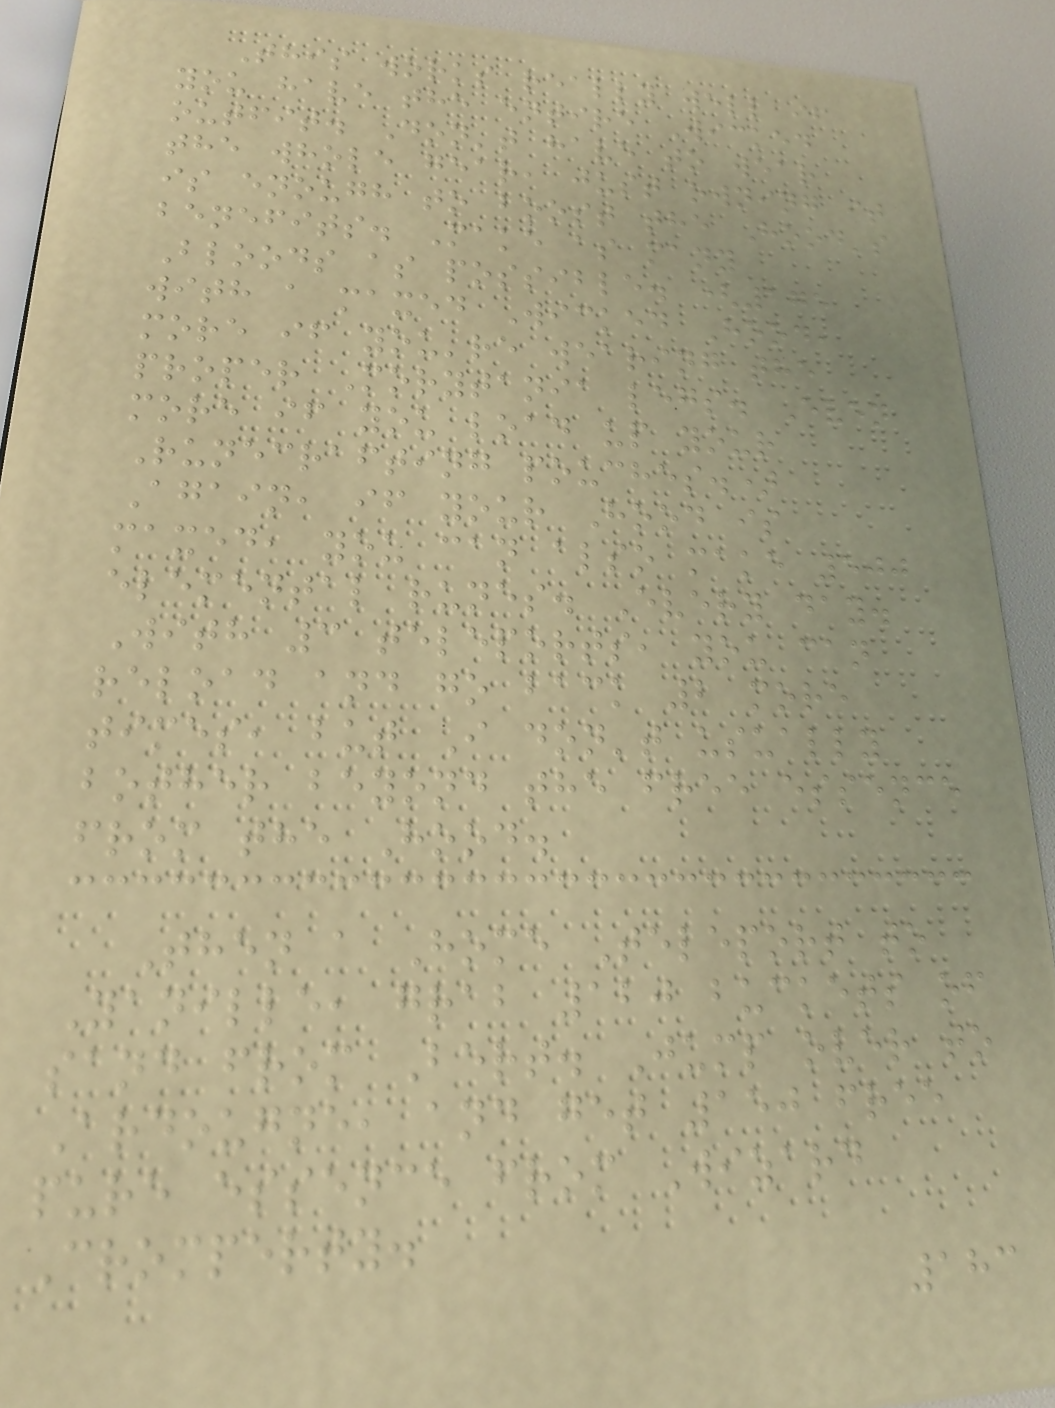This works really well if
you have the entire Wicked
outfit. Don't have to wear
the whole gear, just owning it
is enough to boost the Hood's
benefits. Make as many
Bloods as possible. (175
with a maxed Wicked Hood,
more if you're wearing the
proper Morytania legs. Even
more if you load up your
Runecrafting pouches.)
Again, if your Hood is
maxed, you can also make 500
elemental runes. Every day.
With 3 teleports, you can
reload and go back 2 more
times, but I don't usually
bother beyond the free essence
from the Hood.
Then a Home Teleport to
Yanille, grab 120 buckets of
sand from Bert. Jump over to
Ardougne, and get 150 free
pure essence from Wizard
Cromperty.
183
